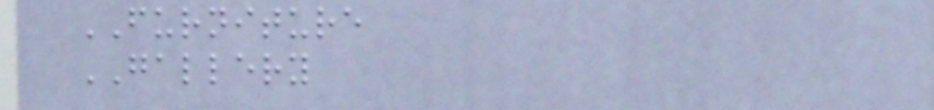FURNITURE
GALLERY
